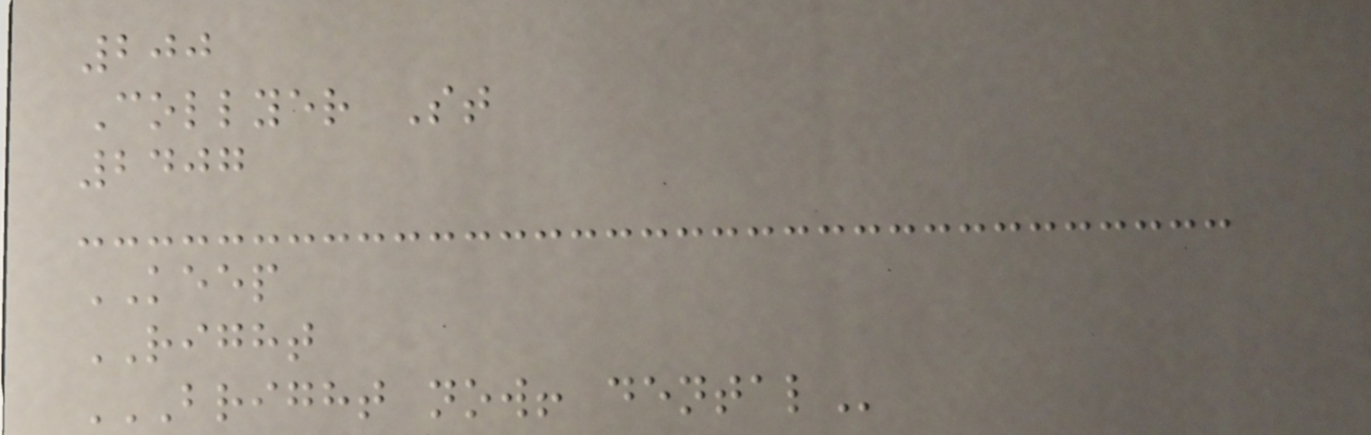200
Collyer St
2407
KEEP
RIGHT
BRIGHT NOW! DENTAL
